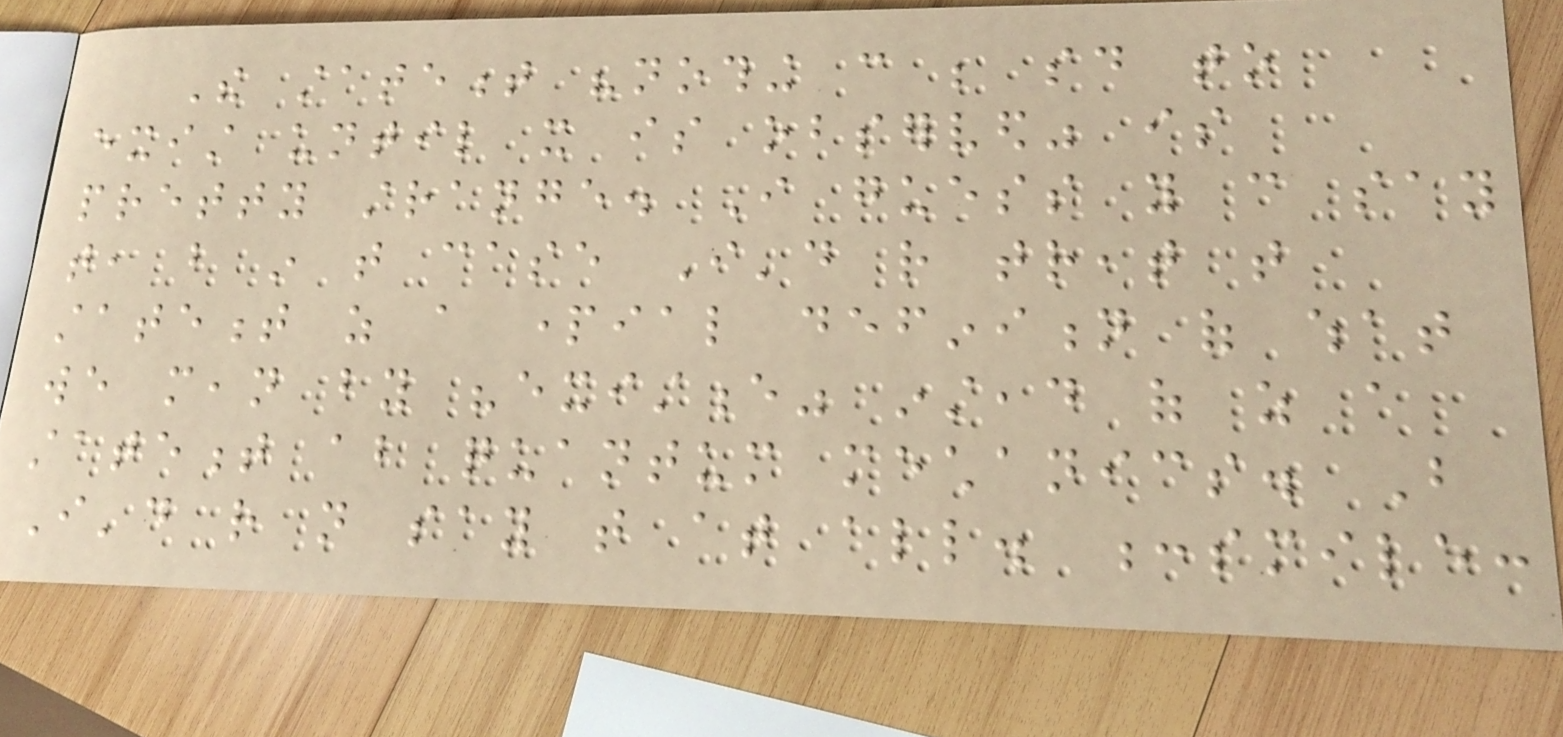The statement "nothing can be said to
exist until it is observed" is
pretty strange. I guess you can say
that, but in that case I'd rather treat that
statement as a partial definition of what
we mean by "existence" instead of as a
statement about quantum mechanics. But
I'd rather not say that at all. :smile:
